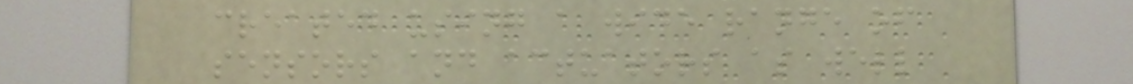created using a wide range of
sensors and actuators as well
